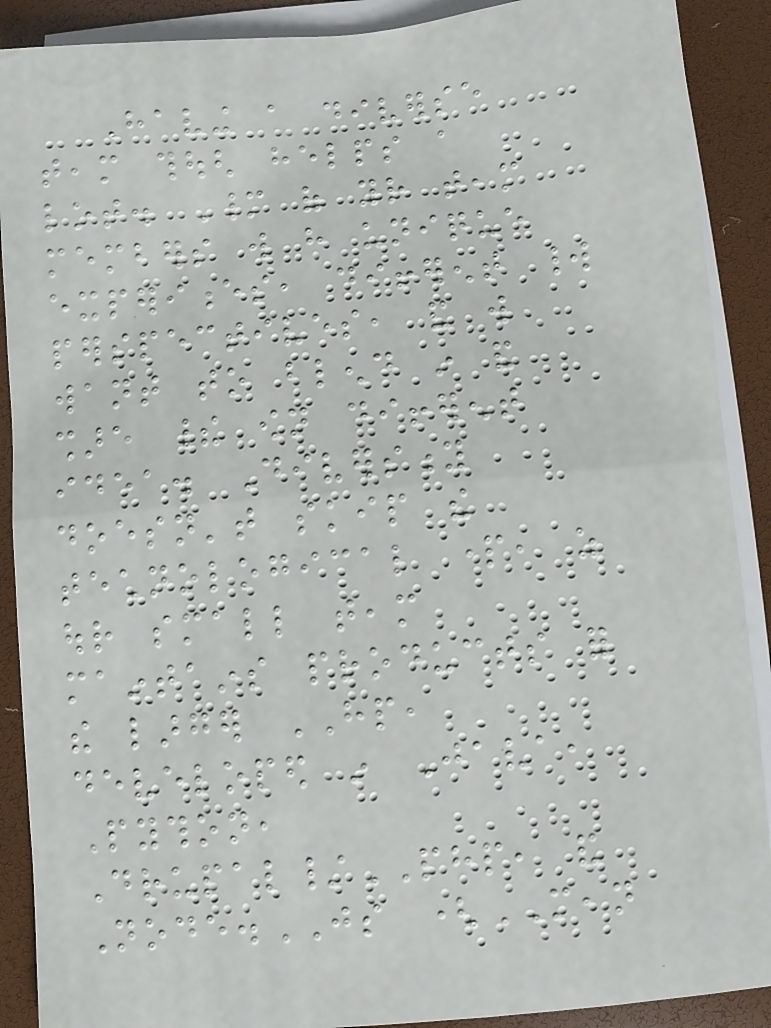Having a diverse
team though helps a
lot. Many of your team
members will have unique
experiences, different world
perspectives, and will
want to blend in and
share their own different
idea. Diversity
doesn't skip the
technological part, as
our small team
maintains products for
the larger HP,
developed in Java,
Python,
Drupal/PHP, and
Node.JS (MEAN
